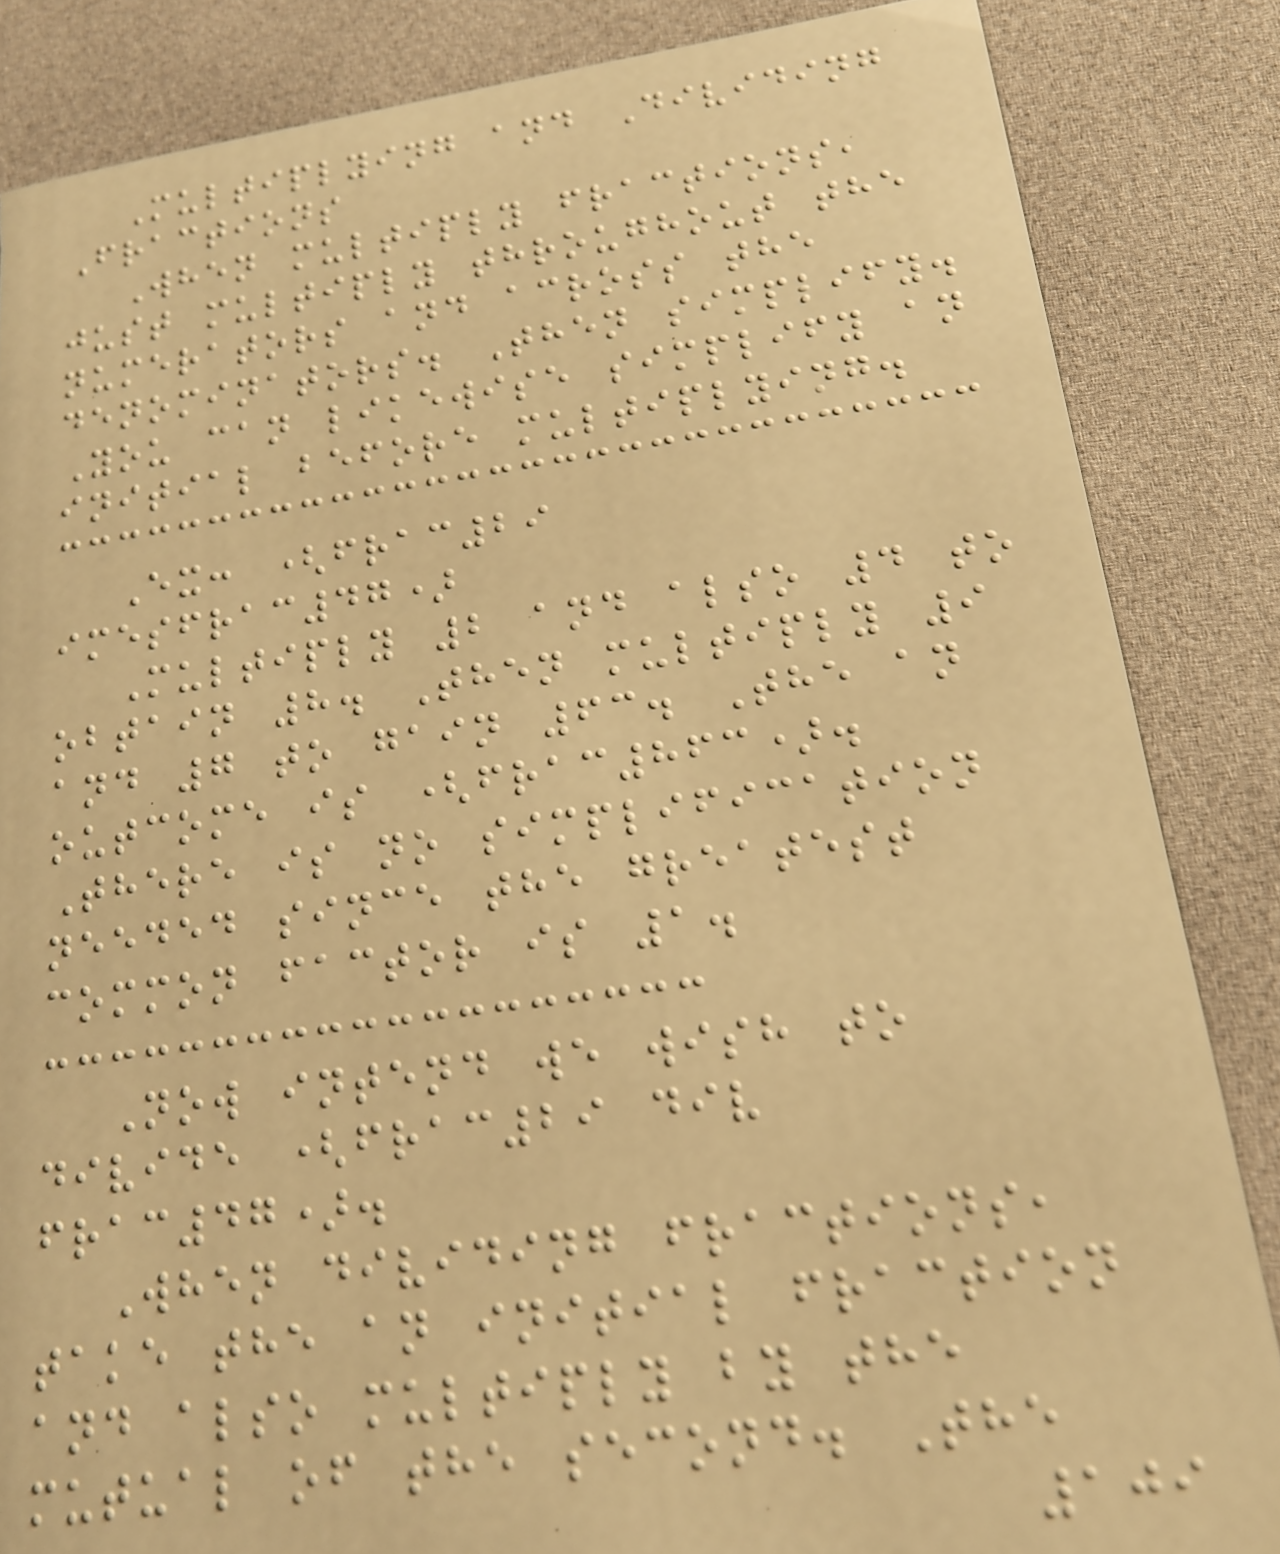Multiplying and Dividing
Fractions
When multiply fractions,
just multiply throughout the
numerators and across the
denominators. Then simplify.
You can likewise simplify an
initial before multiplying.
Ex: (frac29
imesfrac47)
Multiply 2 and also 4 to
obtain 8. Then multiply 9
and 7 to gain 63. The an
outcome is (frac863).
There is no simplification
needed since the greatest
common factor is 1.
Now intend we wish to
divide (frac29 div
frac47).
When dividing fractions,
take the an initial fraction
and also multiply by the
mutual of the second. The
109
